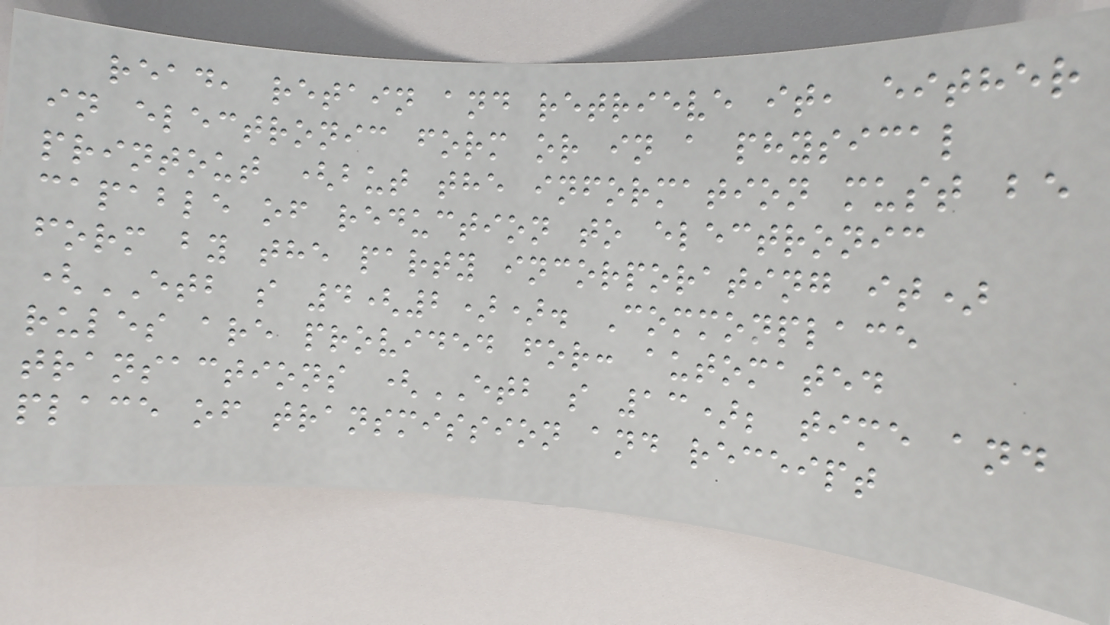read, retain and retrieve it, either
in electronic form or in a physical
printout (but the information must be
capable of reduction to electronic
form by the party incorporating it)
(ETB s 4(2)). Commonplace
rules are provided for: automated
transactions (ETB s 13); time and
place of transmission and receipt
